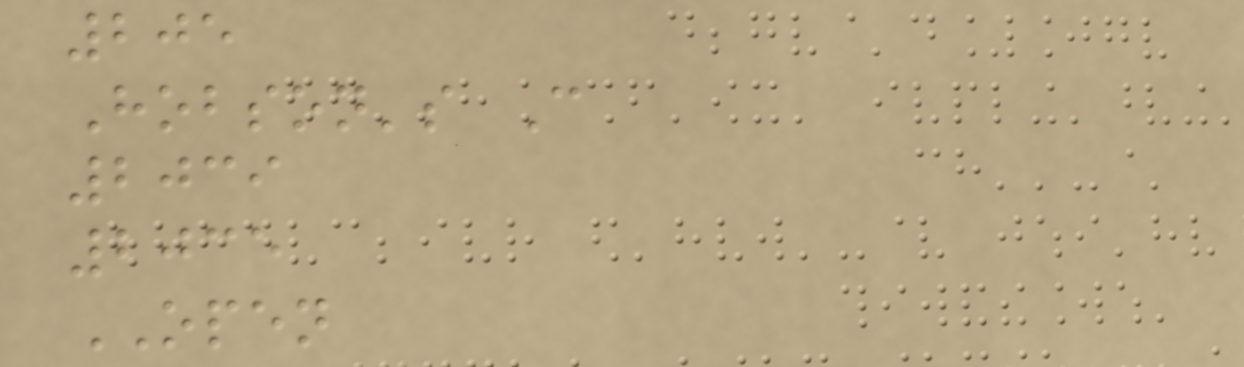205
Hobson's C
2039
2035
OPEN
